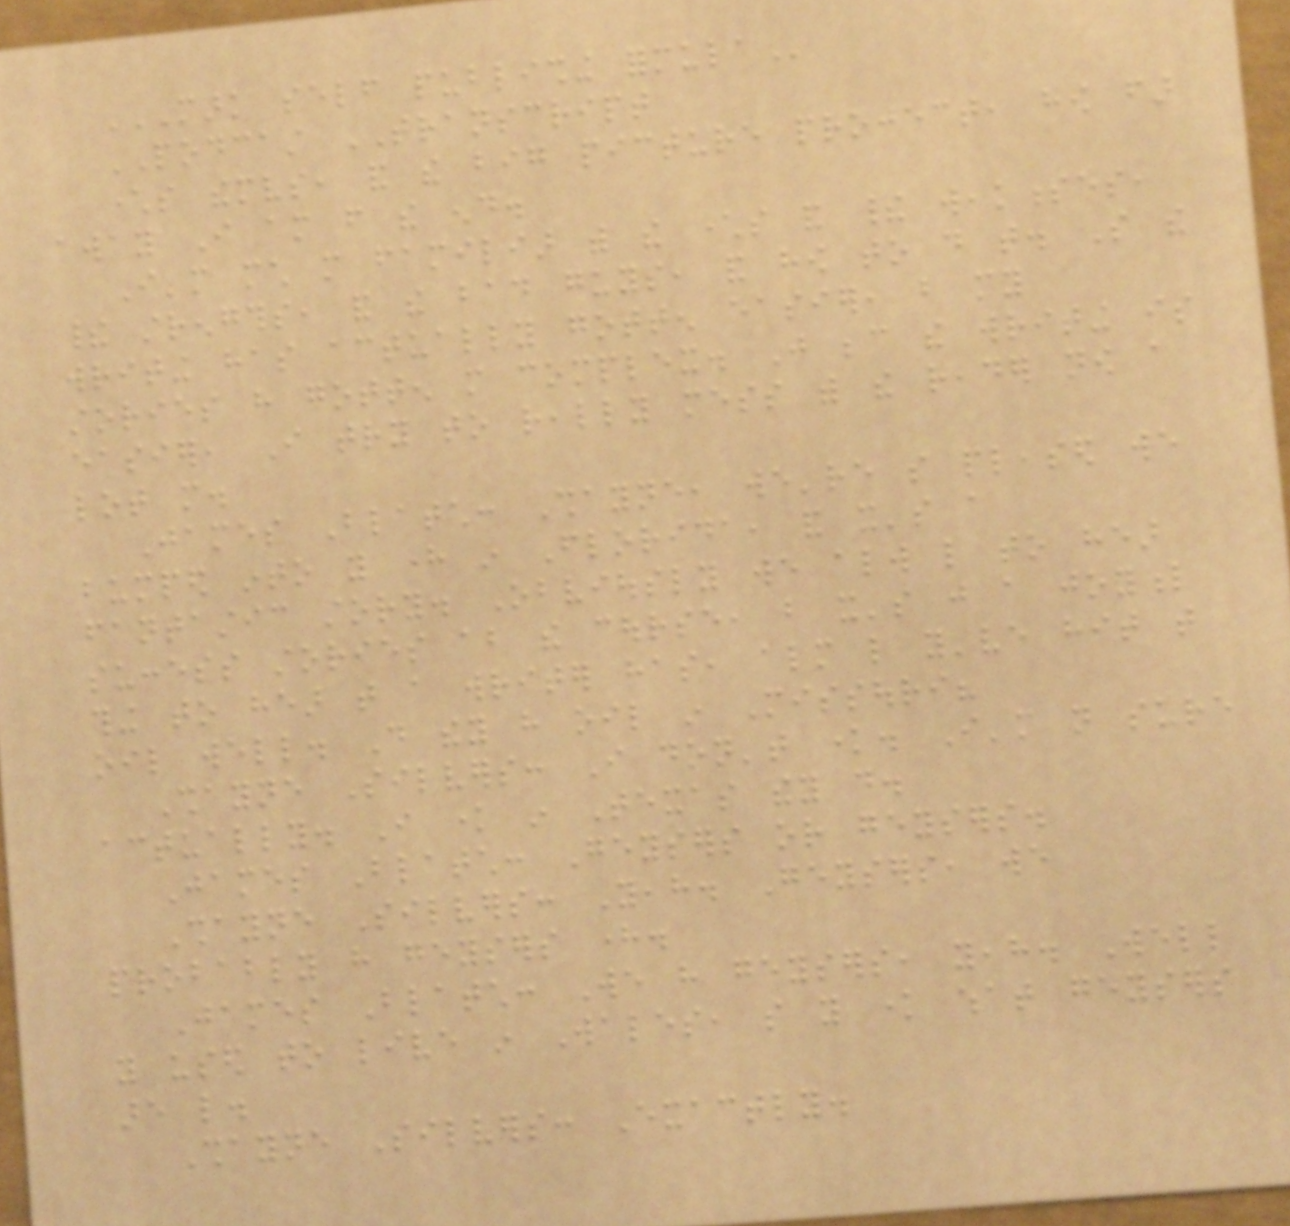MARK SELF PUBLISHING FORMULA
PODCAST TRANSCRIPT
characters themselves, and the big picture project, how far
away I am from the end.
I'm much more familiar with the characters and their weaknesses,
their strengths, and the bad guys, and how to do that. So the
writing has actually gotten easier, but my
stories have gotten more complex. Just because the writing is
easier, I try to really mess with the reader now a
lot more.
James Blatch: Shayne, we're so pleased we
bumped into you here in Florida, and it's a
fantastic story. Obviously we always like to hear
success stories about the course, but it's just a joyful
thing to hear that a writer has, almost like you've hit that
oil well. Do they have oil in Missouri?
Shayne Silvers: I don't know. I'm not sure
actually. I know in Texas they do.
James Blatch: Geysers or geysers.
Shayne Silvers: Yeah. Geysers, we
probably have geysers here.
James Blatch: We have geysers, yeah. Well
you used to live in Wales, so you know what geysers
are like.
Shayne Silvers: Exactly.
